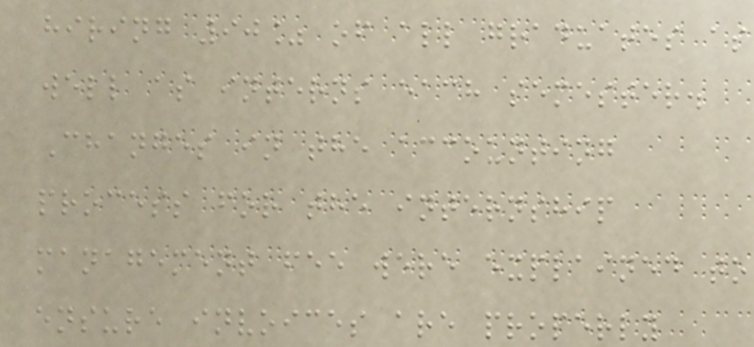hiring 90% of all graduates as
well as interns each semester.
Changes in the accounting
process for the internship
management fee were explained to
ensure invoices are properly
